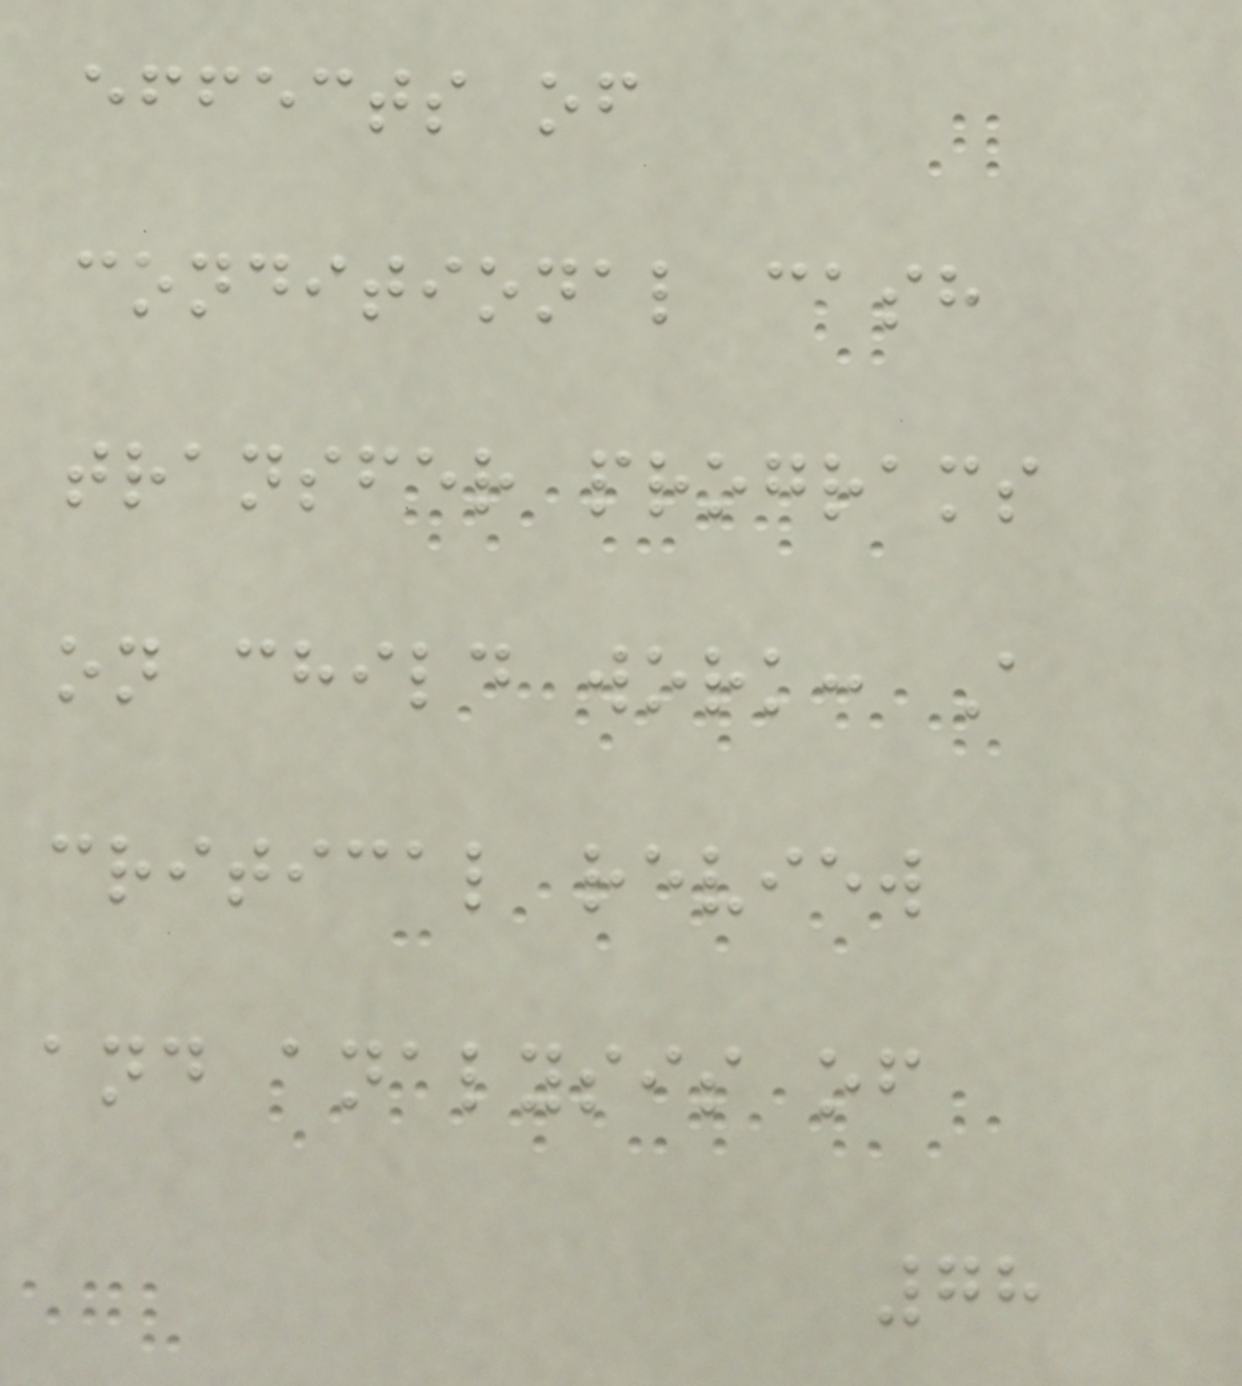effects of
conditional cash
transfer programs
on child work: A
critical review
and analysis of
78
